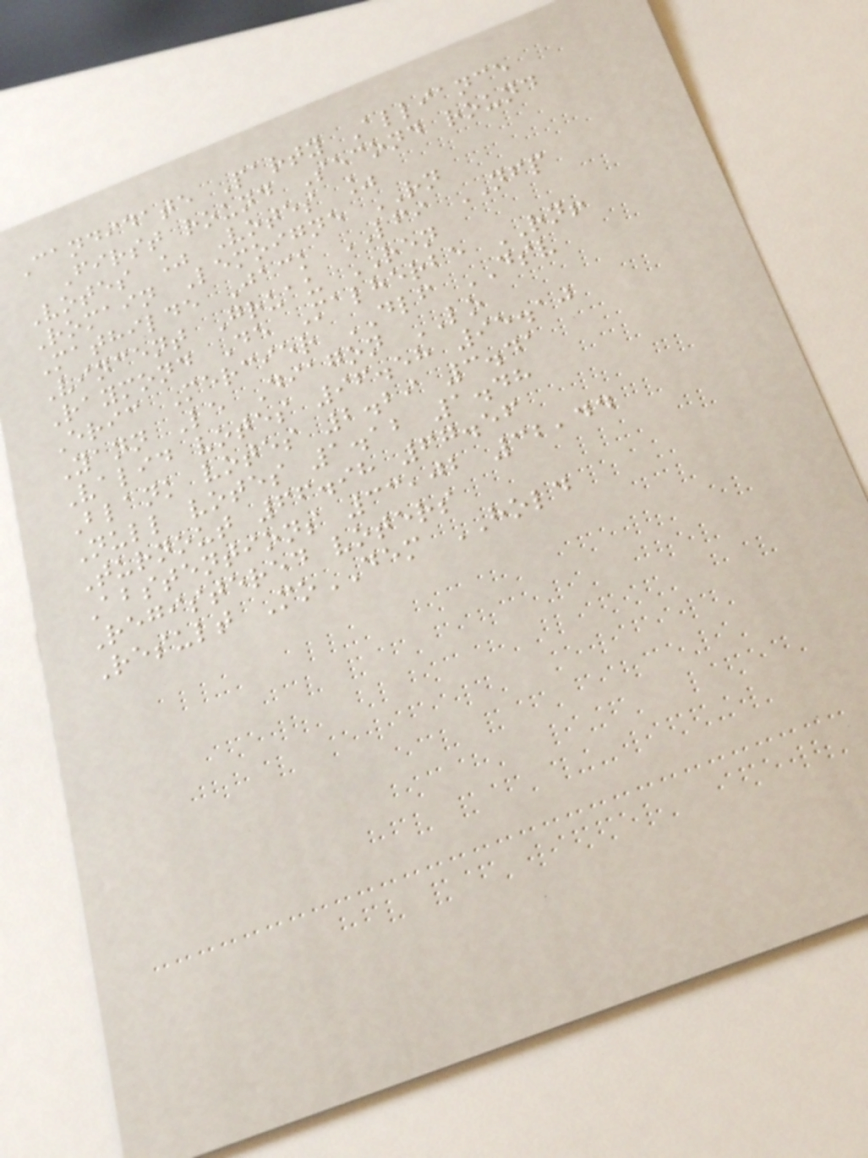Candidate Party Alliance
First round Second round
Votes % Votes %
Romain Lemoigne RN
Mathilde Jack LFI NFP
Vincent Gruau REN
Raymond De Malherbe RN!
Eric Mercier DLF DSV
Yann Le Diagon LO
Valid votes 96.58 95.10
Blank votes 2.29 3.41
Null votes 1.12 1.48
Turnout 66.98 67.56
Abstentions 33,02 32,44
Registered voters
Result MoDEM HOLD
